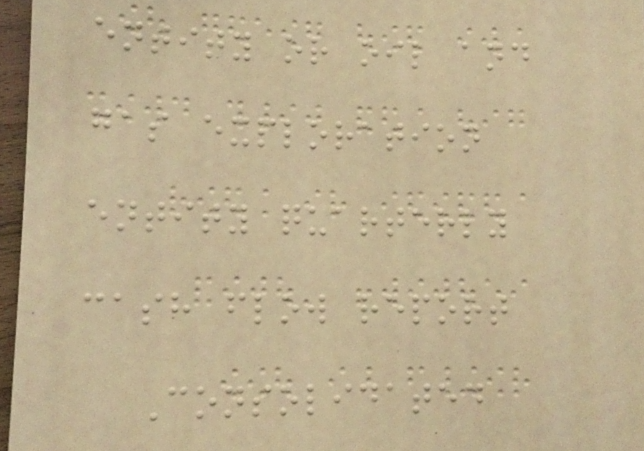entity or oil and
gas exploration
entity quarterly
cash flow report
Consolidated
